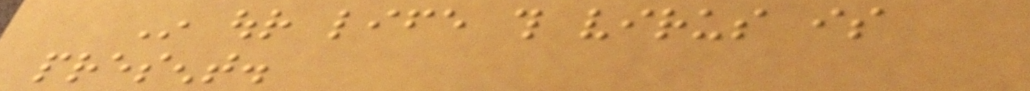In our life this virus is
present.
